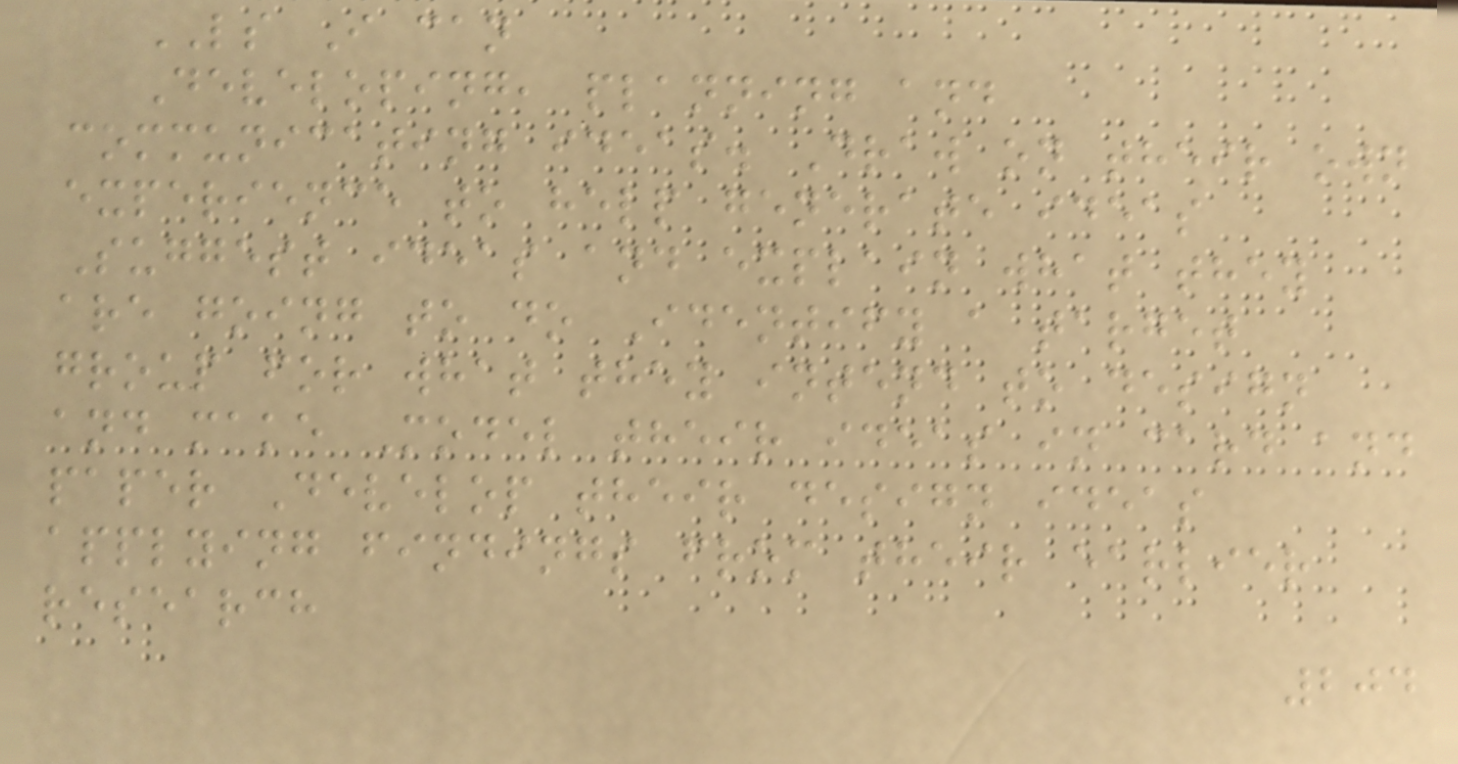LS I can
Developing, planning and
communicating ideas. Draw on their own
experience to help generate ideas
Suggest ideas and explain what they
are going to do Identify a target
group for what they intend to design
and make Model their ideas in card and
paper Develop their design ideas
applying findings from their earlier
research
204
